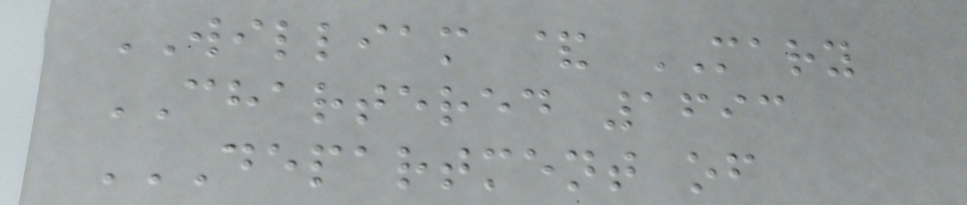WILLIAM & MARY
CHARTERED 1693
DEPARTMENT OF
